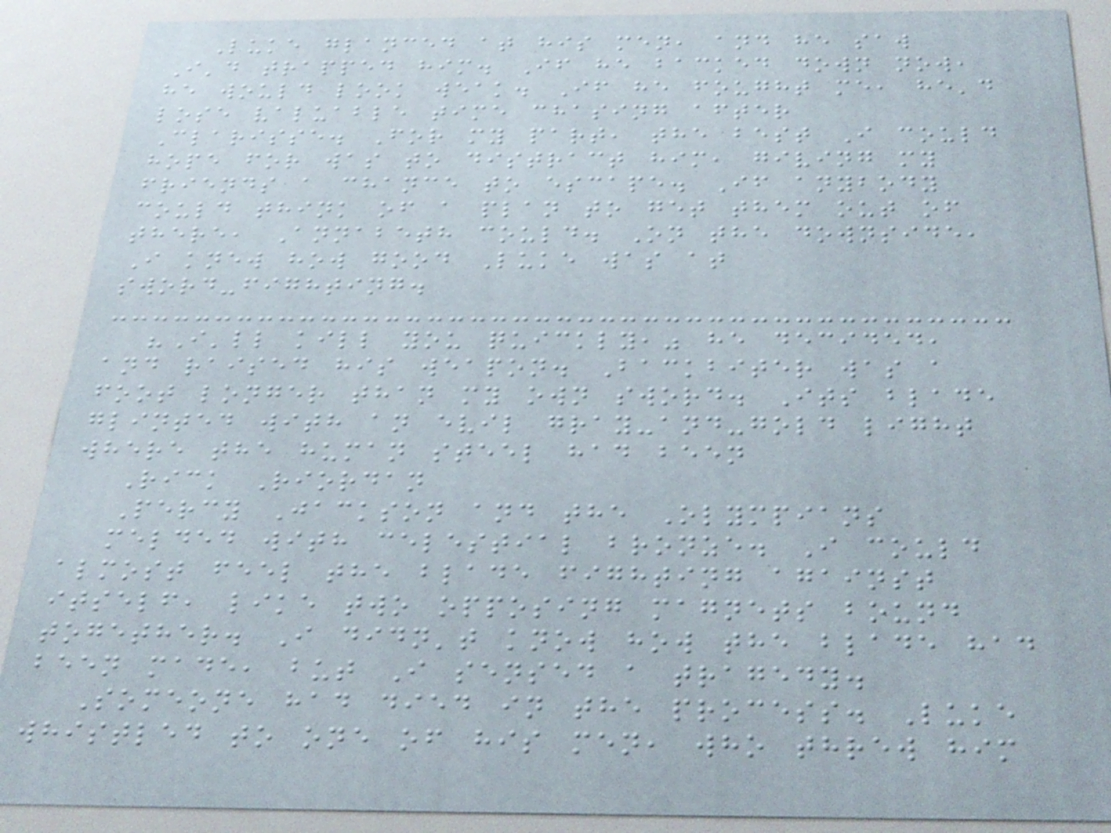Luke glanced at his men, and he saw
I'd trapped him. If he backed down now,
he would look weak. If he fought me, he'd
lose valuable time chasing after
Clarisse. For my part, the best I could
hope for was to distract him, giving my
friends a chance to escape. If anybody
could think of a plan to get them out of
there, Annabeth could. On the downside,
I knew how good Luke was at
sword-fighting.
"I'll kill you quickly," he decided,
and raised his weapon. Backbiter was a
foot longer than my own sword. Its blade
glinted with an evil gray-and-gold light
where the human steel had been
Rick Riordan
Percy Jackson and the Olympians
melded with celestial bronze. I could
almost feel the blade fighting against
itself, like two opposing magnets bound
together. I didn't know how the blade had
been made, but I sensed a tragedy.
Someone had died in the process. Luke
whistled to one of his men, who threw him
